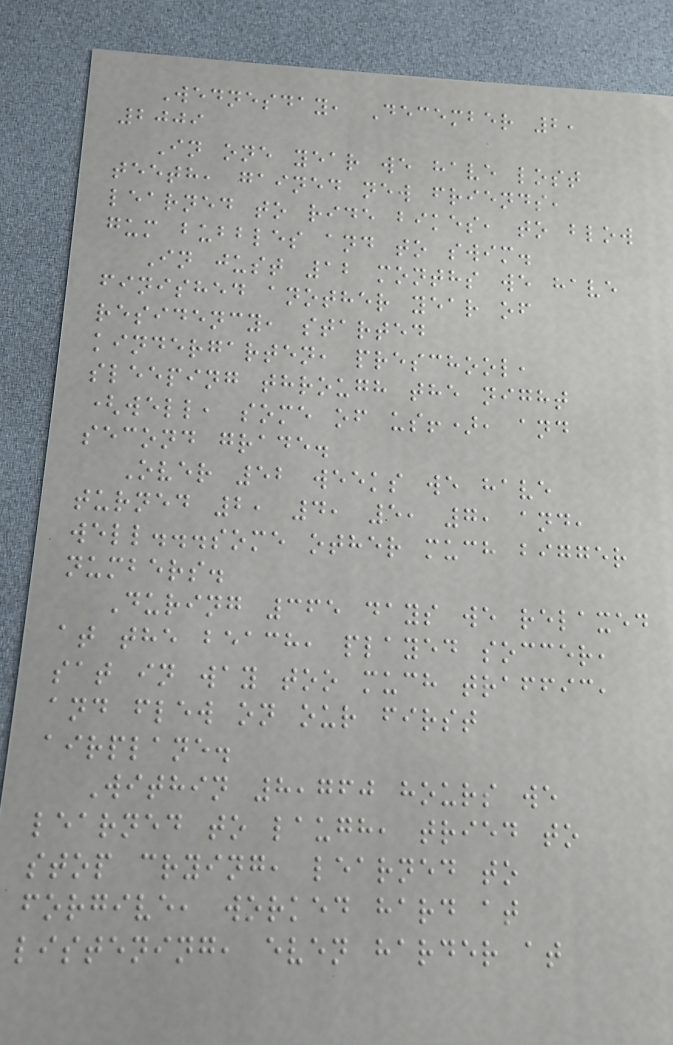Wednesday, December 2,
2009
In one year we have lost
teeth, gained new friends,
learned to ride bikes, to blow
gum bubbles and to swim.
In just 12 months we have
finished another year of
residency, started
kindergarten, preschool,
sleeping through the night
(well, some of us!), and
second grade.
Over 52 weeks we have
turned 2, 4, 5, 7, and,
well...some other much bigger
numbers.
During 365 days we relaxed
at the beach, played soccer,
sat in way too much traffic,
and flew on our first
airplane.
Within 8,760 hours we
learned to laugh, tried to
stop crying, learned to
forgive, worked hard at
listening, even harder at
